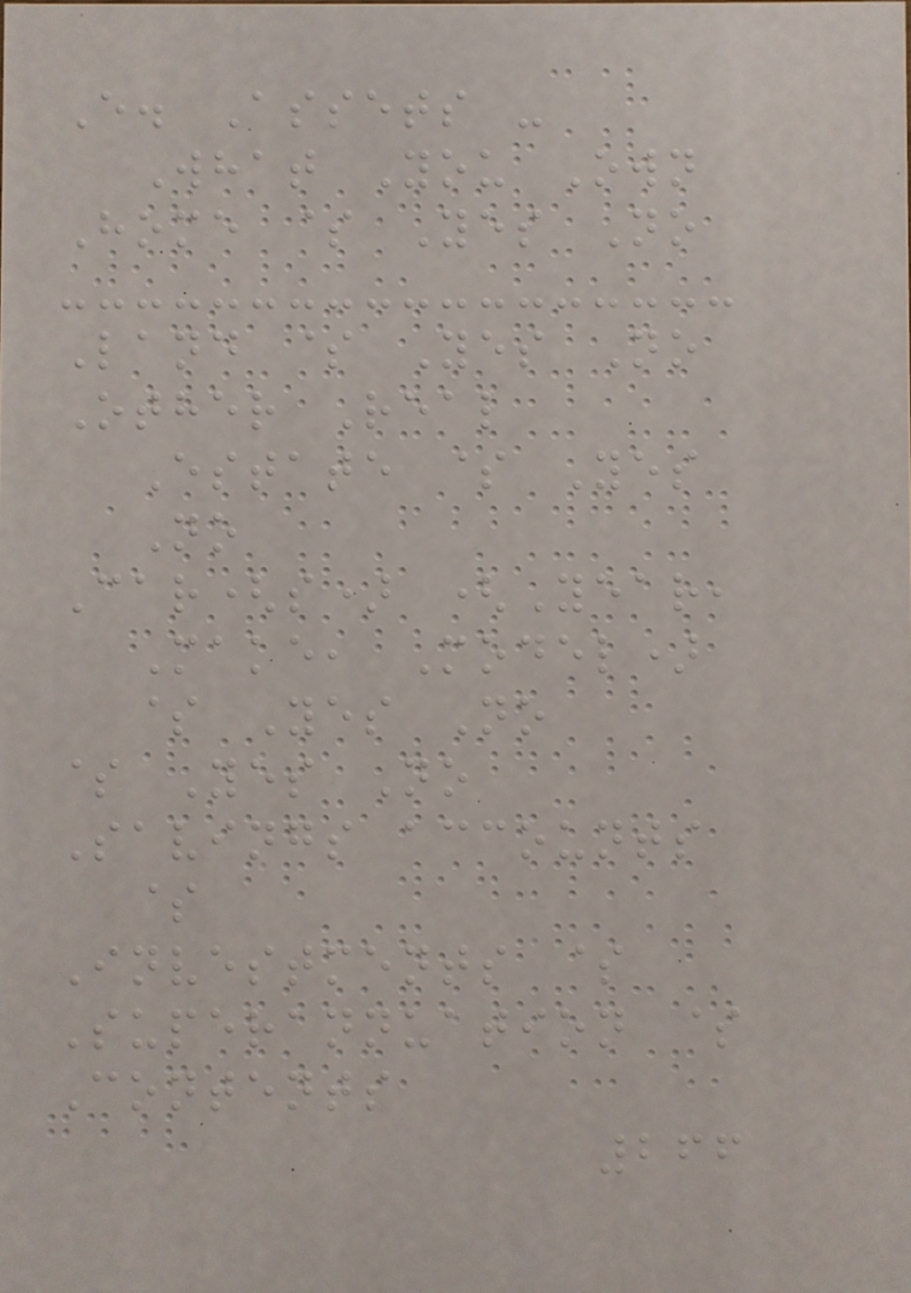E. Assets -
What You Own
Home $ Yes No
Land $ Yes No
Other Real
Estate $ Yes
No
Car(s) (Year,
Make, Model)
$ Yes No
$ Yes No
Savings accounts
$
Investments $
Superannuation $
Contents
266
